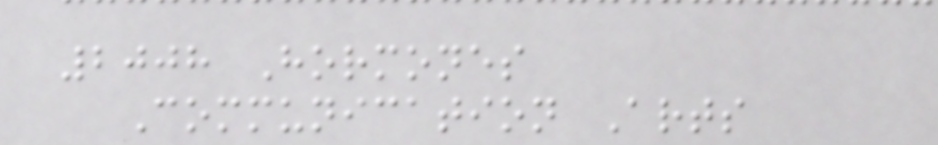2008 Hormones
Communication Arts
